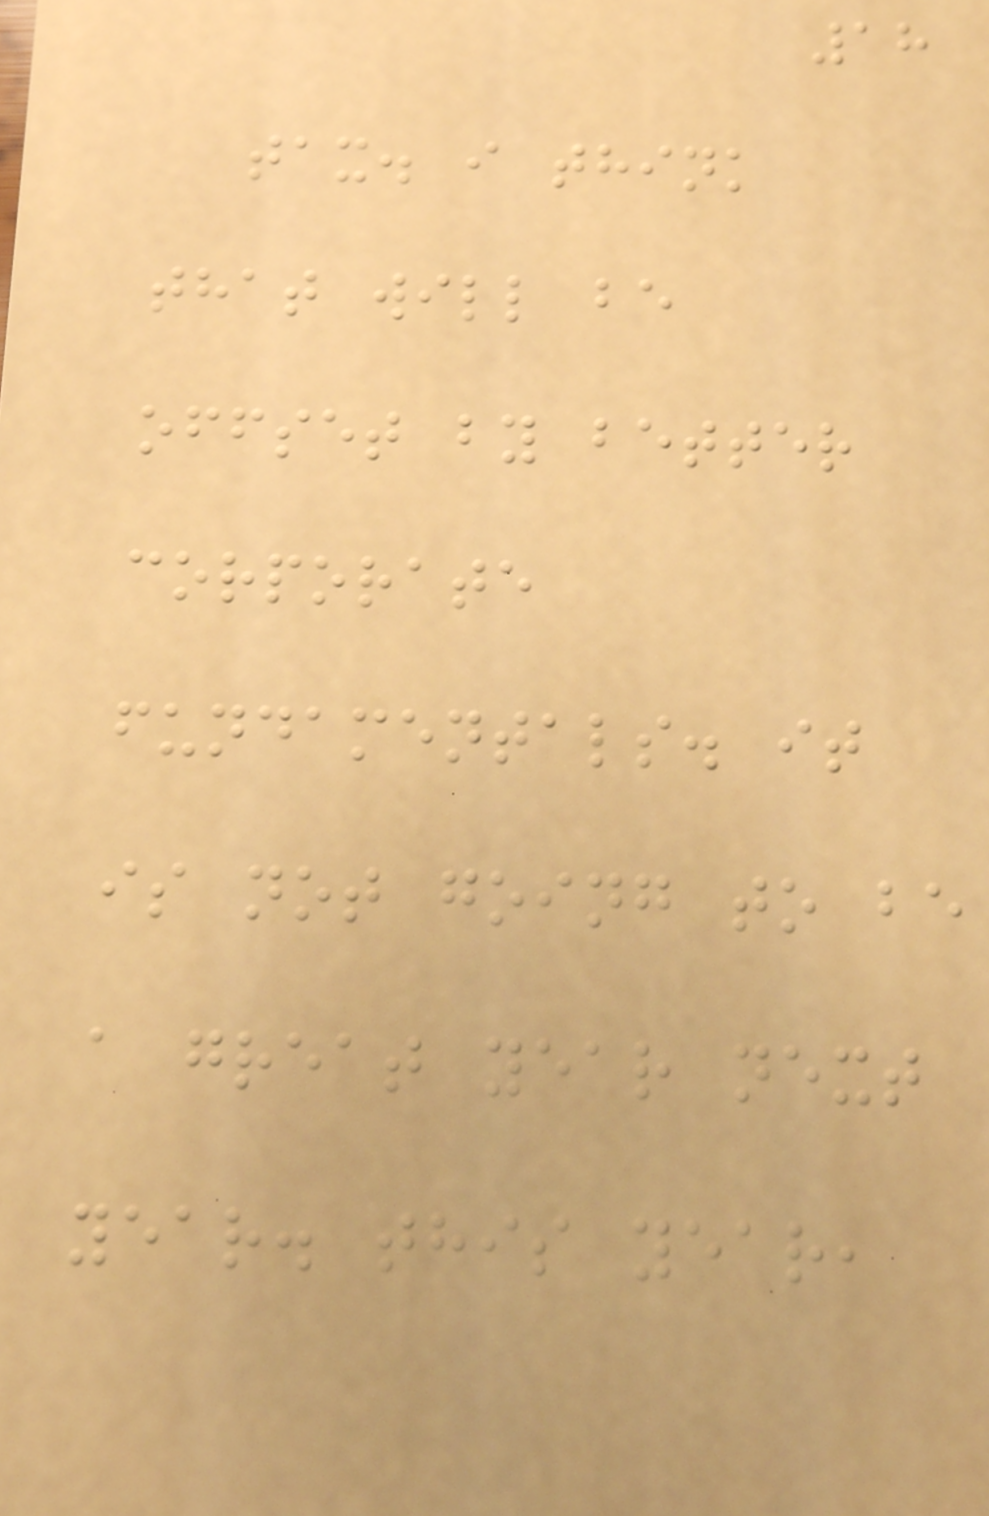18
tax. i think
that will be
offset by better
corporate
fundamentals. it
is not going to be
a great year next
year. this year,
